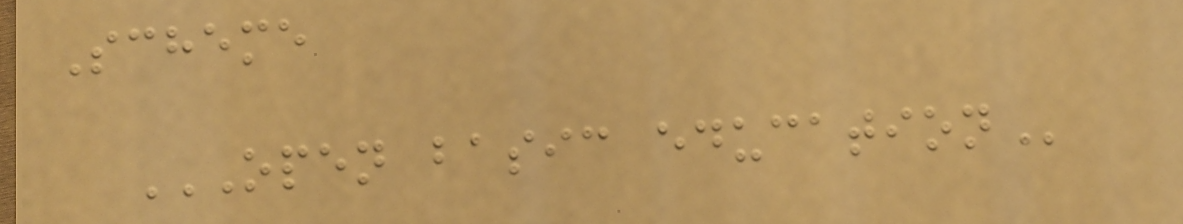Scheme
OPEN BASIC EDUCATION
